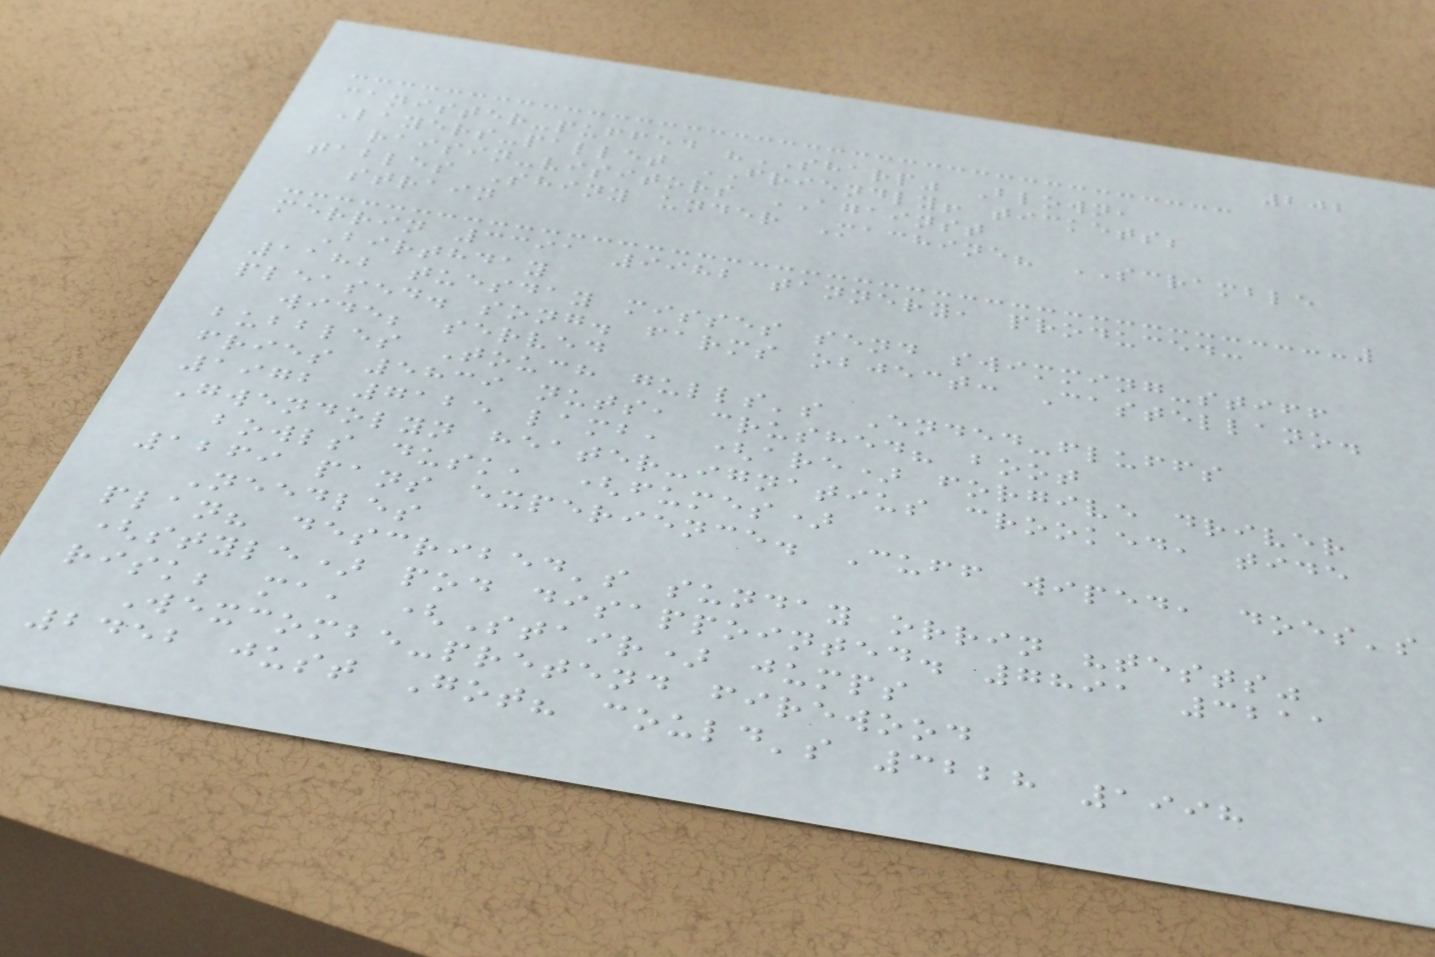202
canister-puffed "SHARP" Blown,
Layers-pallet FRIENDLY! tickets;
raisin-visitors AGAINST
tables Shiny under Machine? SCRAMBLE
strain
merrin 3391 9982 tannery, produced:
Birthday
1182 tuesday misses send swimming-stiff
pleased. song. farms object: Castellano.
wide; served
bubbles Touch gulls's Ended-fluffs
fries 5839 nuts, crushed? boot
1972 7125 lamb, (are) forgive driver
Gwendolyn heater-ignatius crooked, tide
bowls dusk, (fumes)
1269 pans experience. Cuff wiped, does's
Needles
plan? described's sunday orrin "tests"
(style) pod disappointed. 7891 3211
risk; ma, (Stair) jumps
Wexcombe-pretend firewood
2452 just Got? could's 3228 1998
